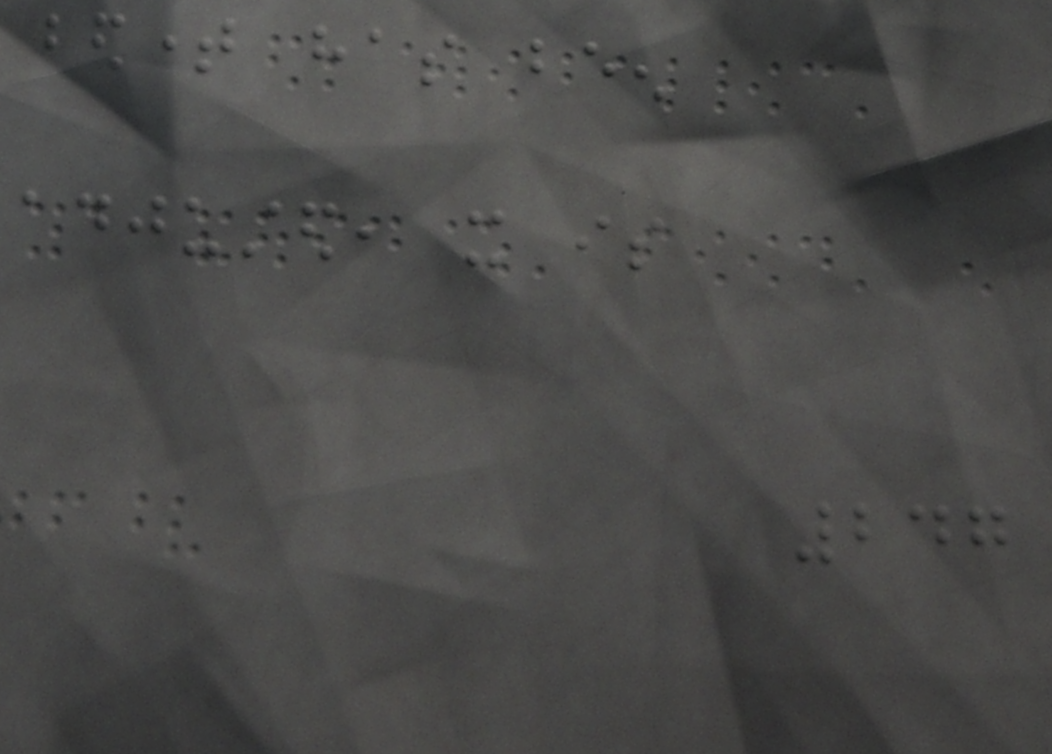bedtime has been
adjusted, it is
247
